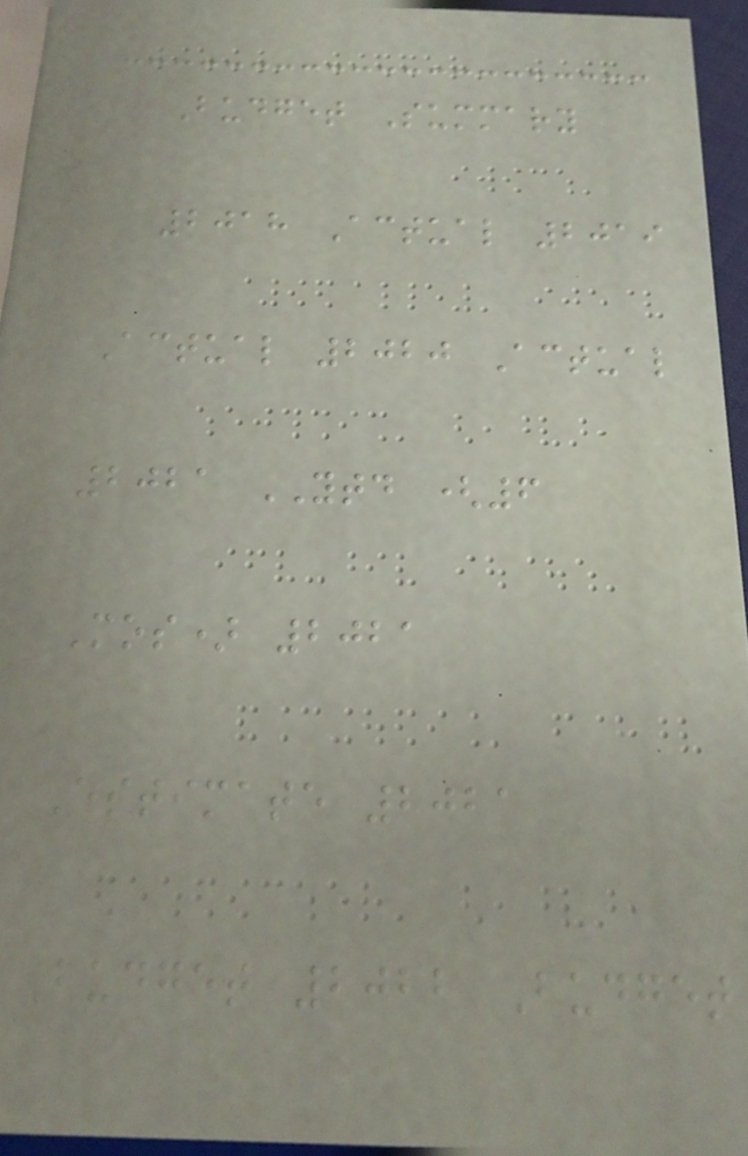Budget Summary
2018 Actual 2019
Actual 2020 Actual
2021 YTD (6
Mos) 2021
Estimate 2021
Budget 2022 Budget
